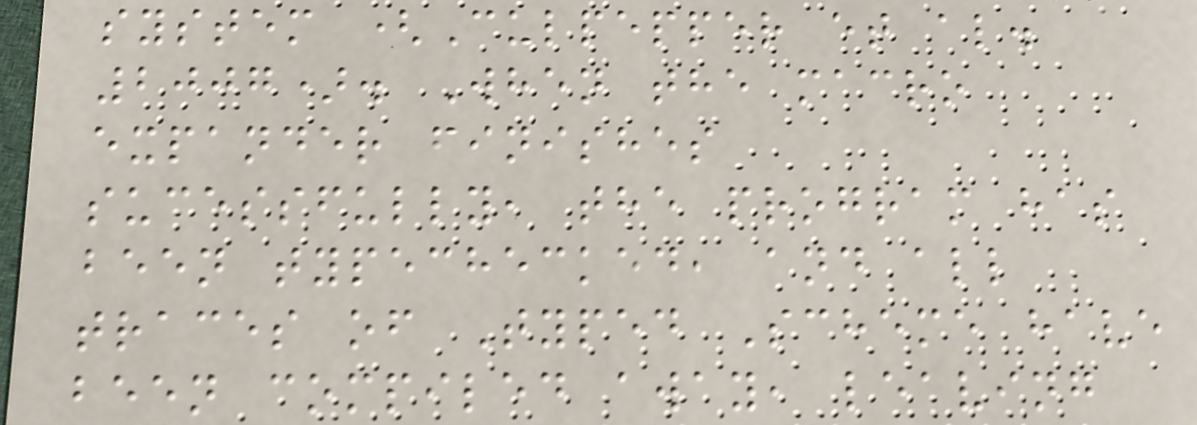system (Culpepper et al.
2007). When the macro
expander finishes
sucessfully, the program has
been typechecked, and all
traces of Typed Scheme have
been compiled away, leaving
